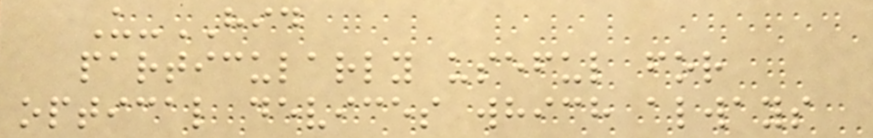U-HID
particularly useful for
optical devices which always
